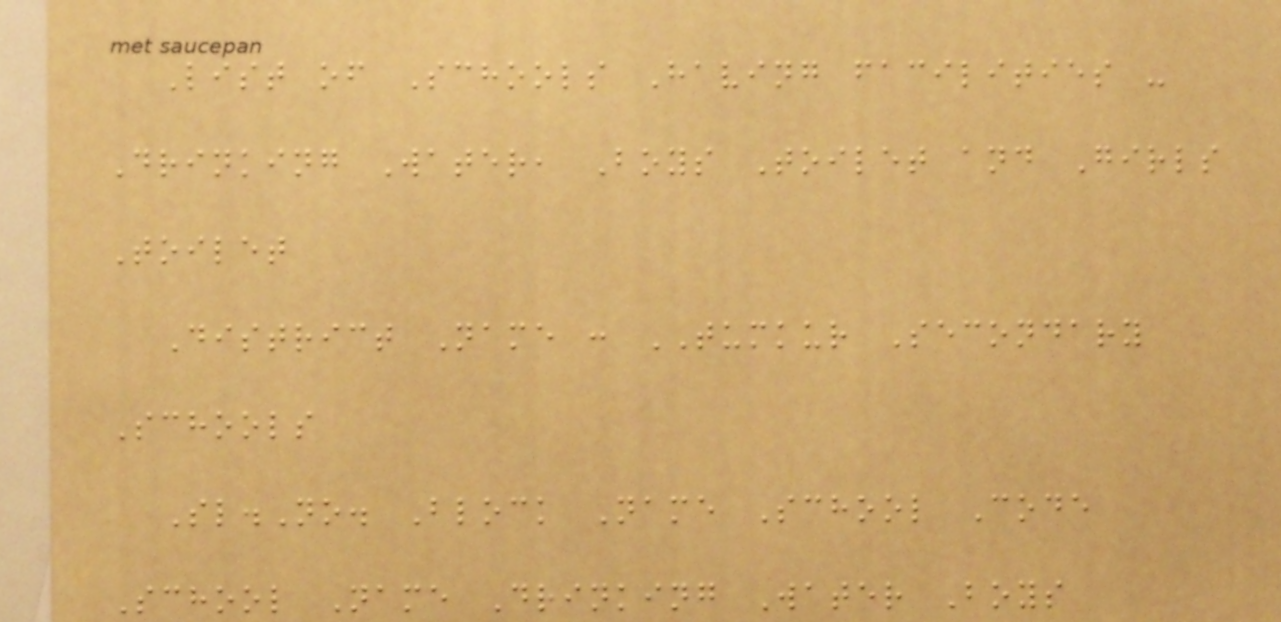List of Schools Having facilities -
Drinking Water, Boys Toilet and Girls
Toilet
District Name : TUMKUR Secondary
Schools
Sl.No. Block Name School Code
School Name Drinking Water Boys
